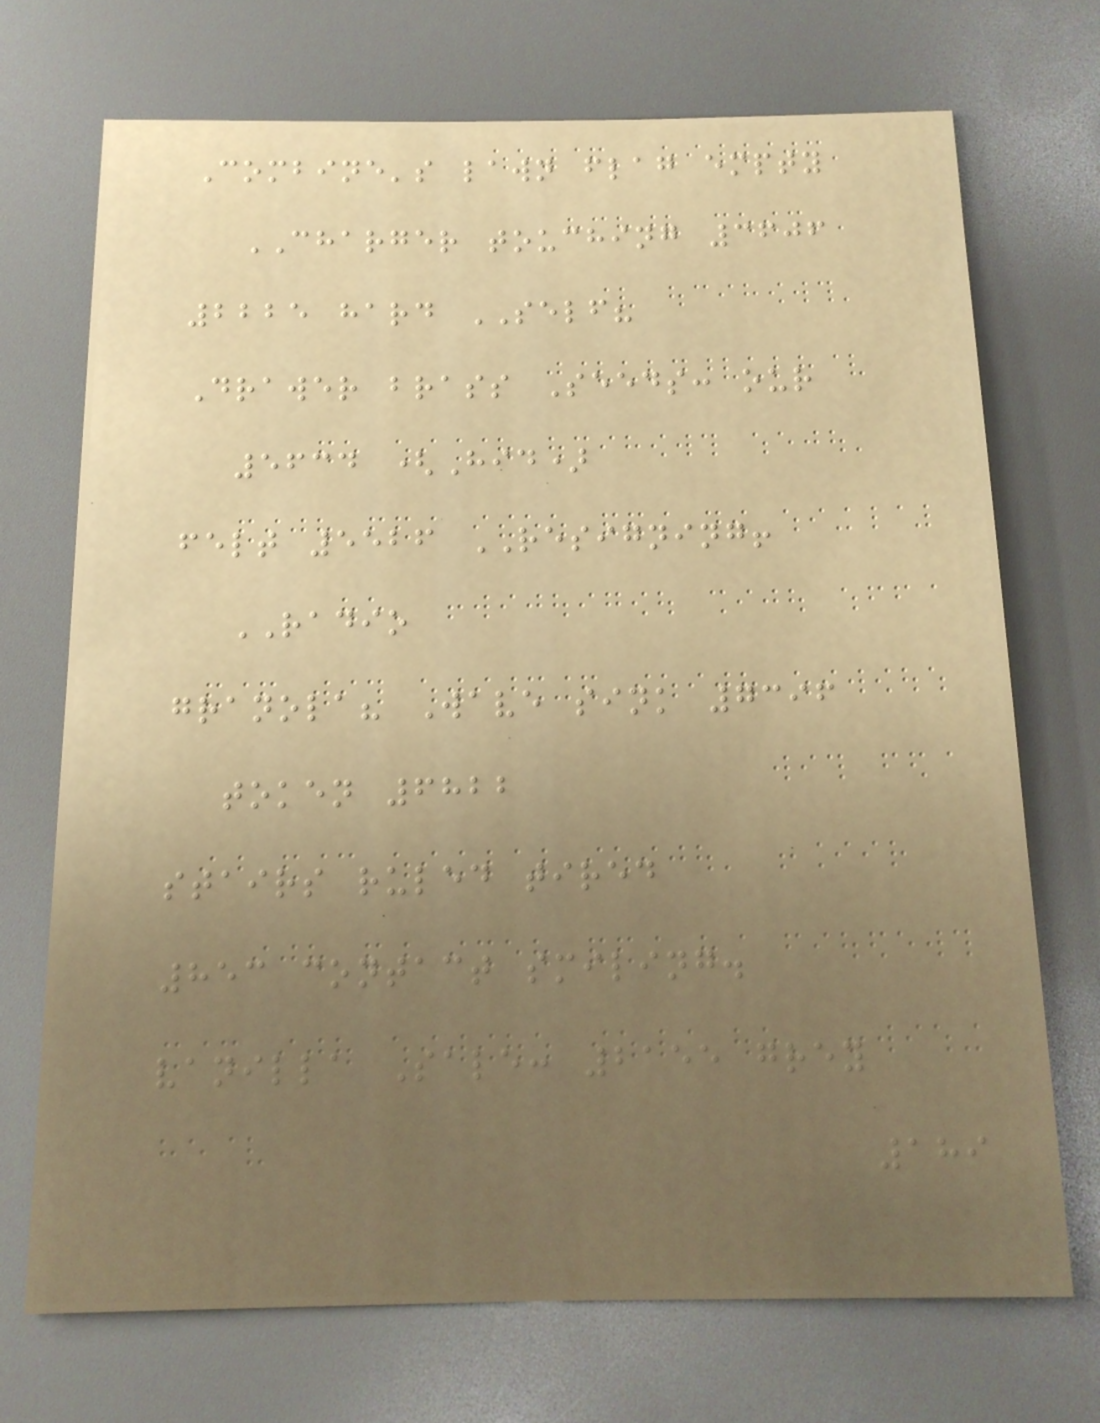Combine's lawn flag empty
CHARGER touching 3606
2225 hard SELF?
Drawer brass Seeds: our
5634 (Hid)
felt 5526 RESIGNING!
RADIO
granola? Wave sink 7396
token 6822
stairs ruled tired
853 contact smiling.
vanilla Sale: 2155 grey
189
